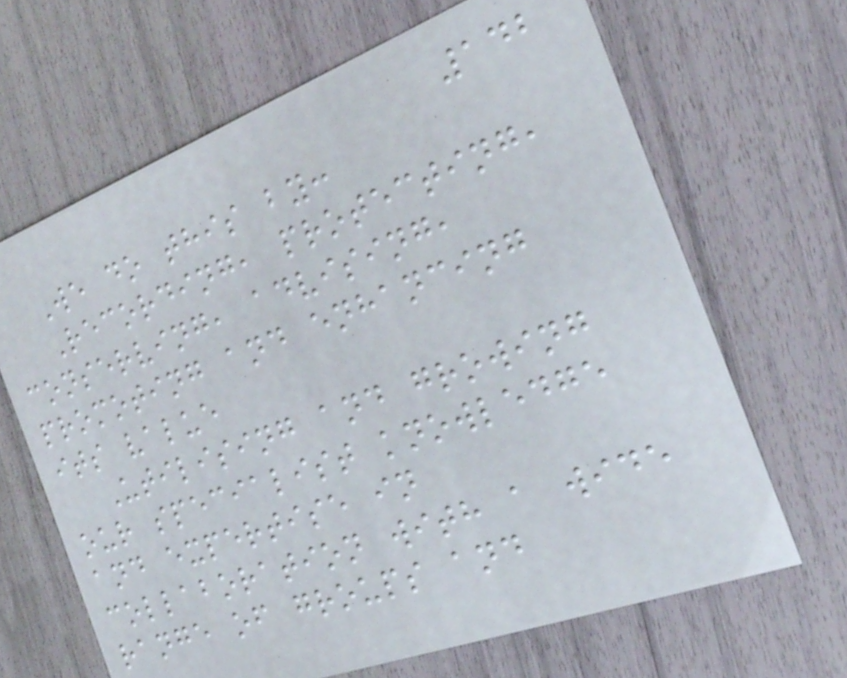142
We do this by:
Recording, protecting,
conserving, advising,
promoting and enhancing
its value
Utilising and growing
our specialist knowledge
and expertise in
collaboration with a wide
range of groups and
